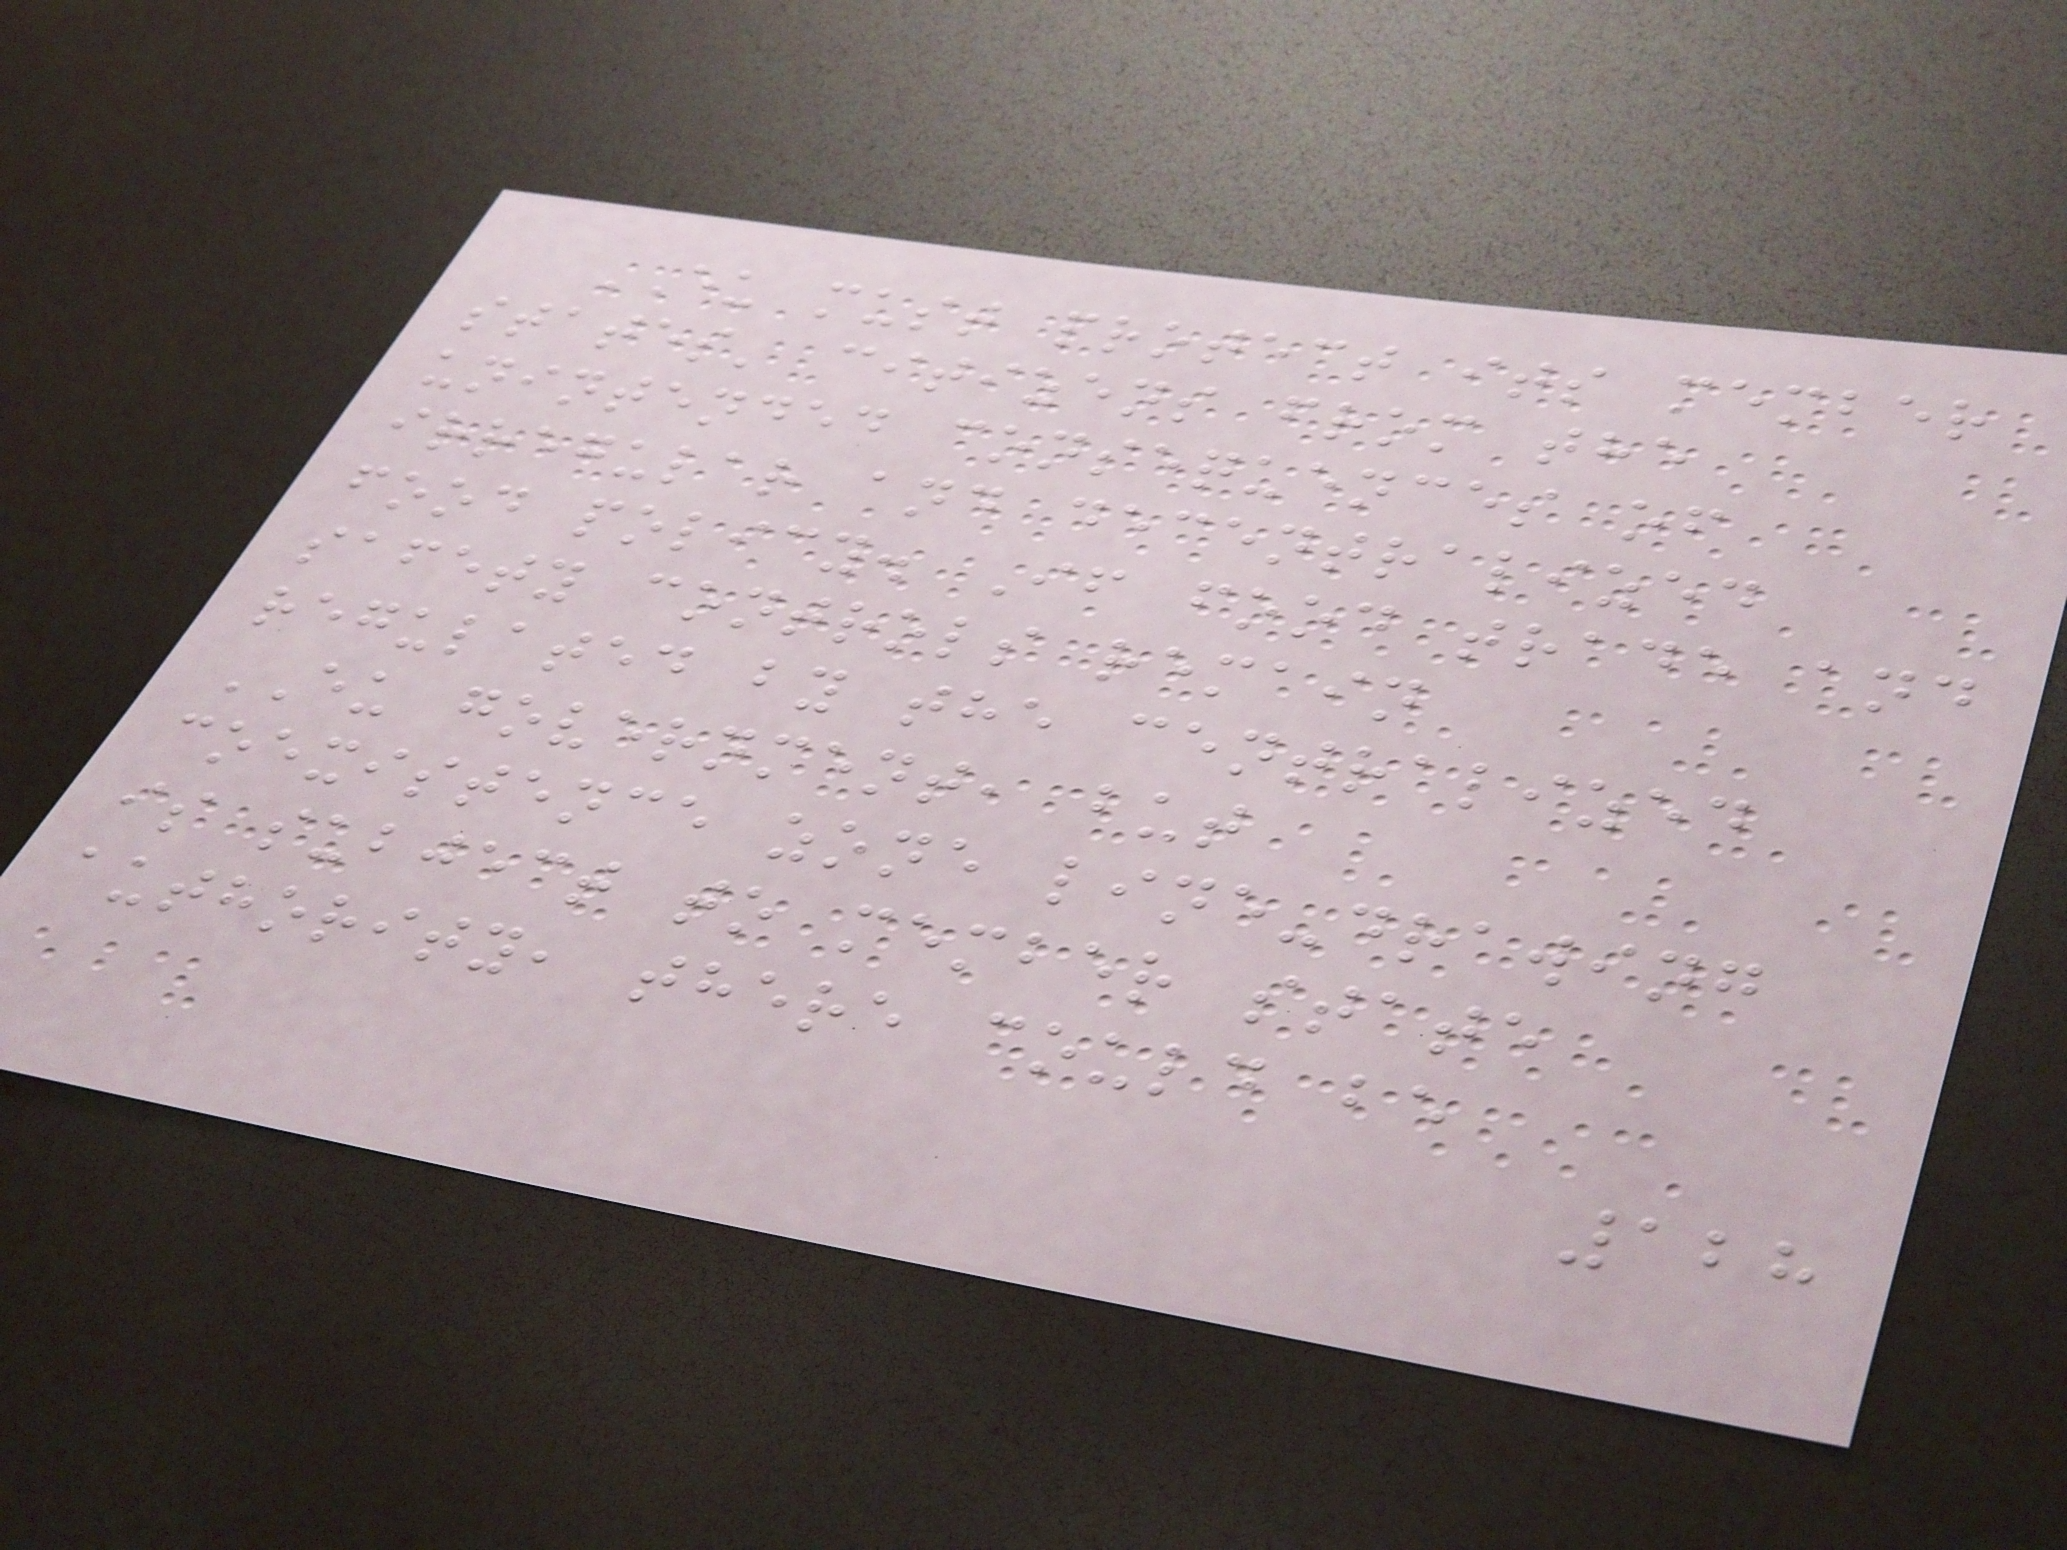EU must protect its member
states' citizens from the
unintended consequences of
irregular and decentralized
food policy. If food trade and
safety controls remain
regulated by the centralized
EU government, but
coexistence zone line-drawing
is subject to member state
authority, there could be
128
